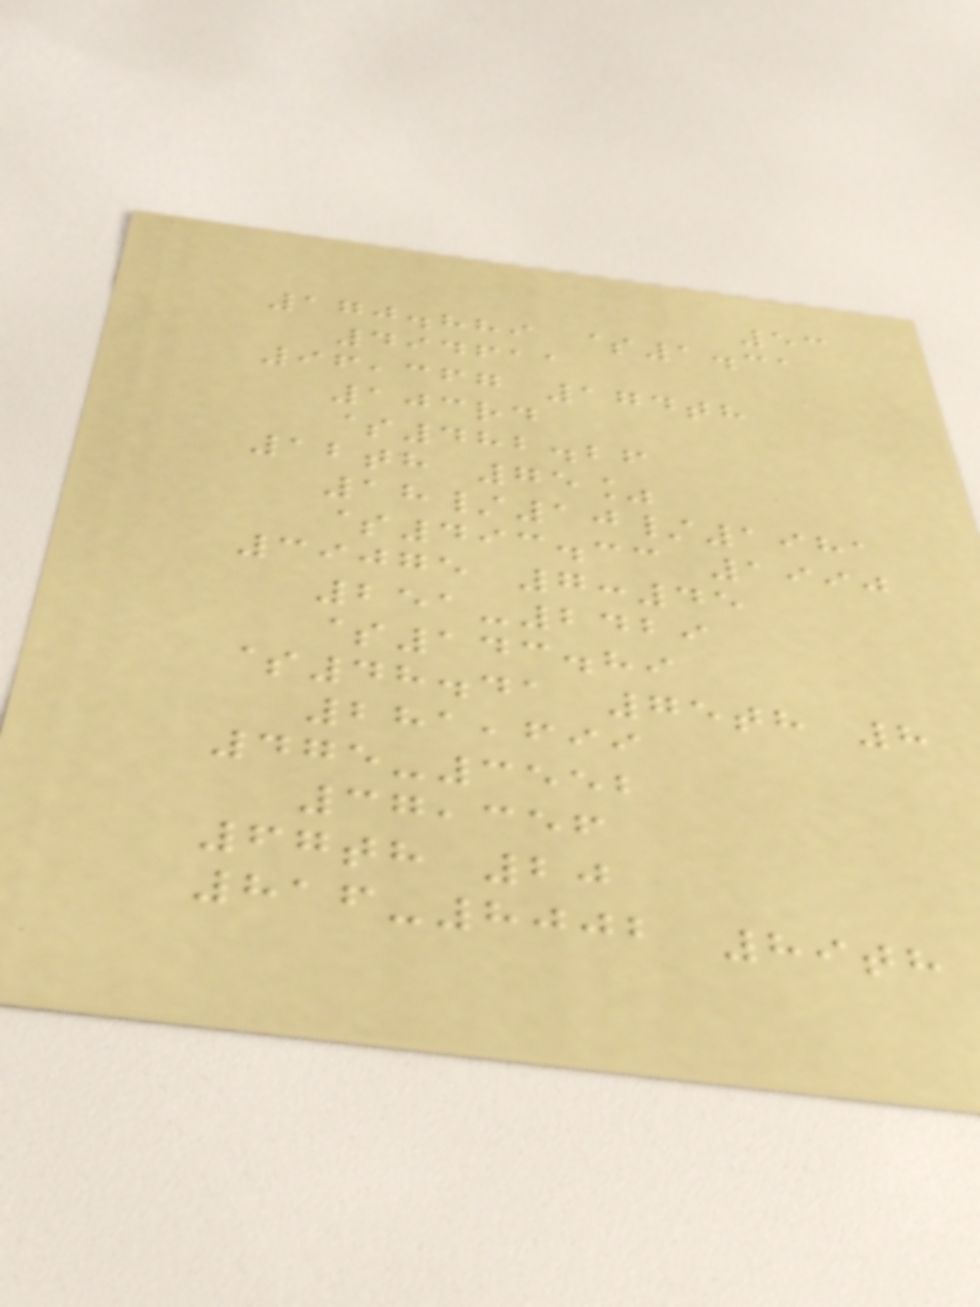53
170.889 $1.31
494611
96,367 174th
103rd
$482.26
12th 75%
18/10/1981
$493.33 1990
39075 7:45
251-2429
$143.89
$48.41 75th 8
281,699
475-3552
37,356
67th 20
816-8002 89th
